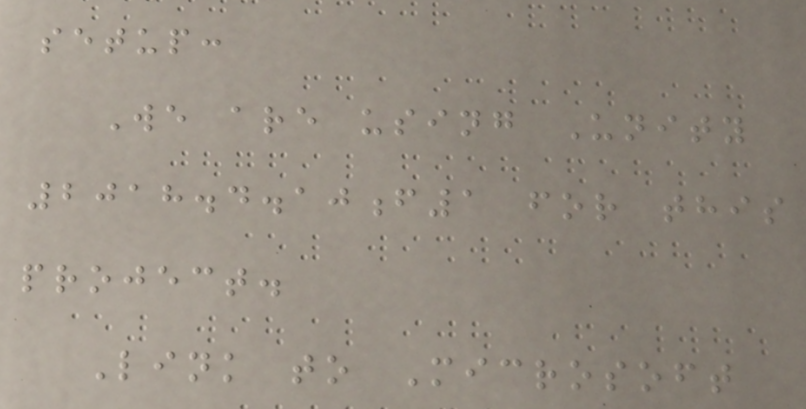setup:
We are using Unity
2018.4.10f1 for this
project.
Link to Microsoft
